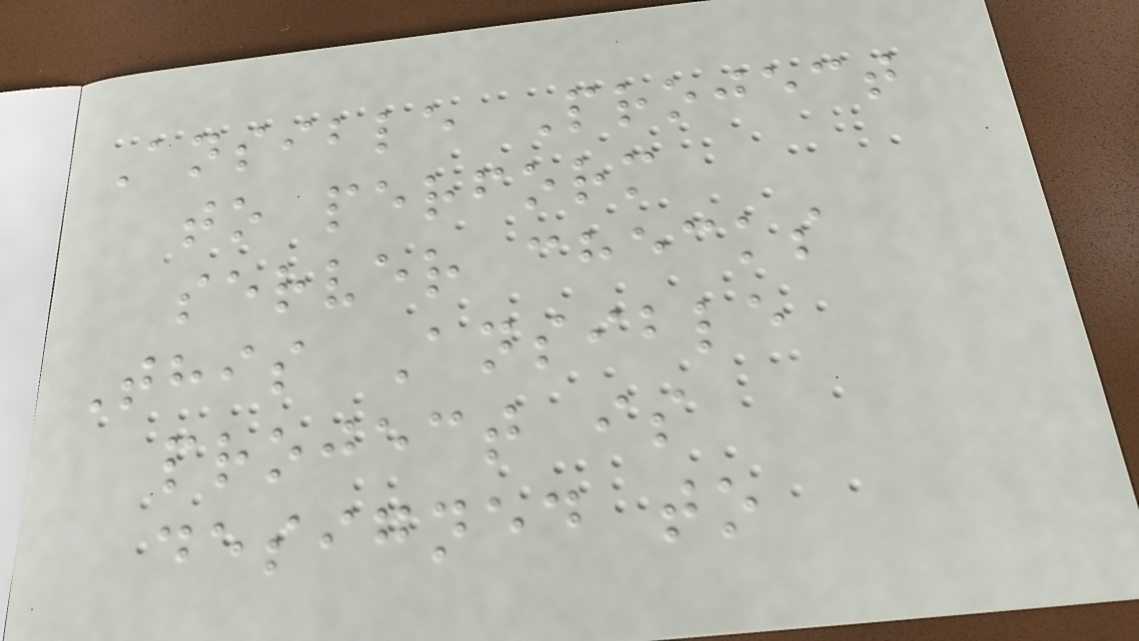Ansible Project
to perform
server checks
This Ansible
project is
designed to
